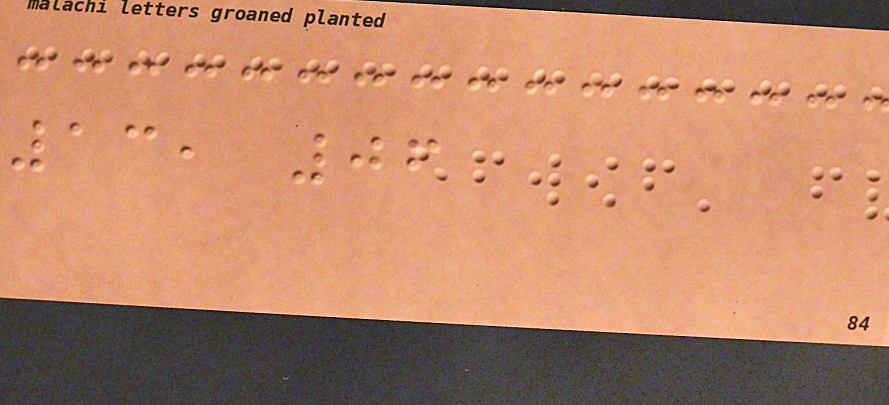13, 06
